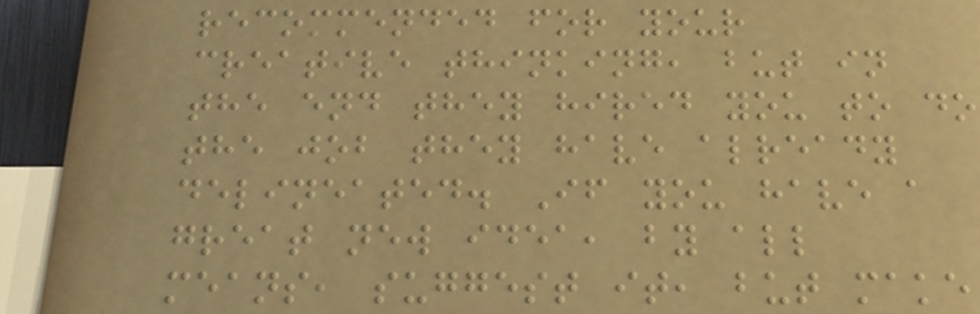recommended for your
creative thinking, but in
the end they hired you to do
the job they have already
delineated. If you have a
great new idea, by all
means, suggest it, but make
